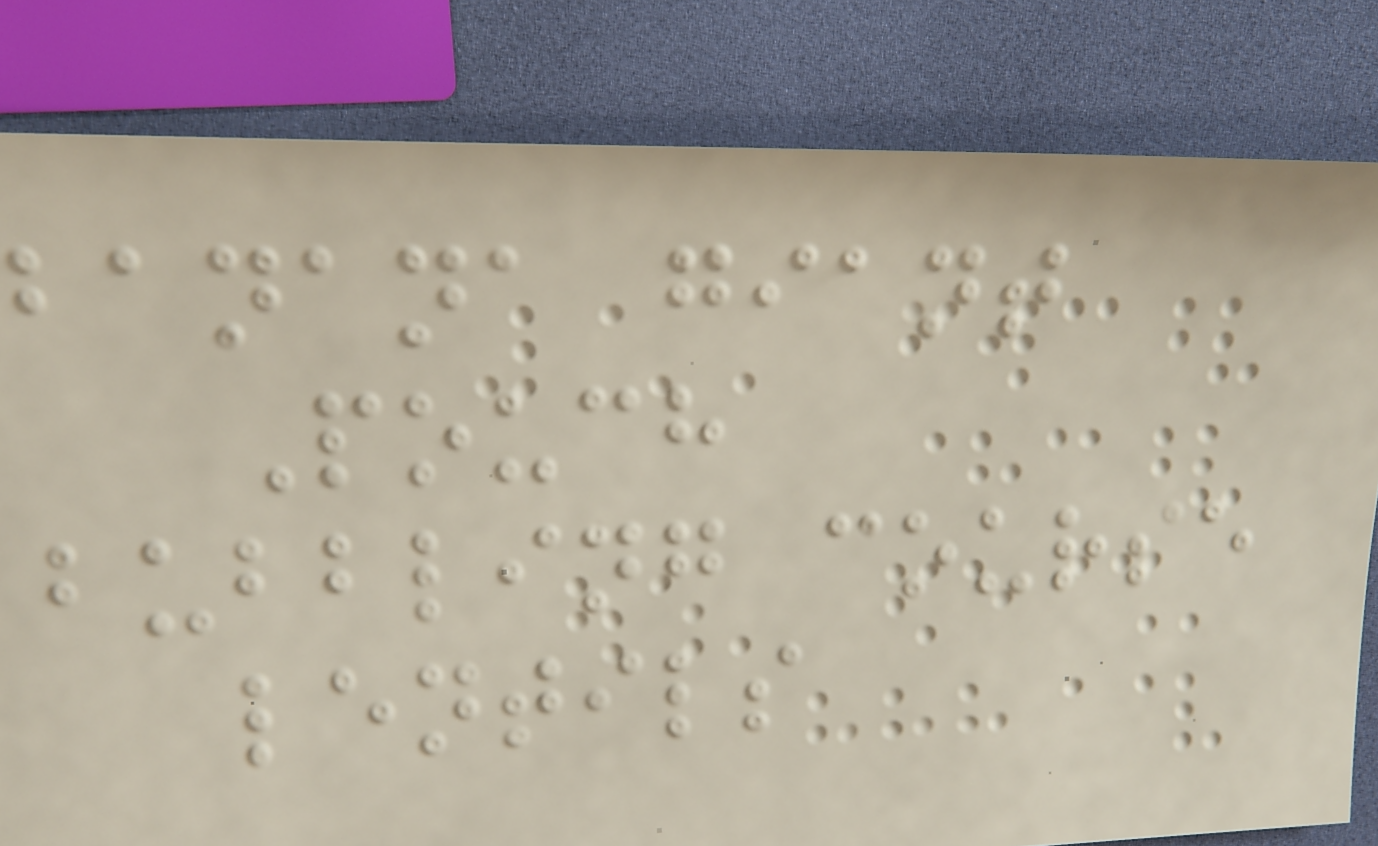banana giant
Pouch
bubbling course
lentils
